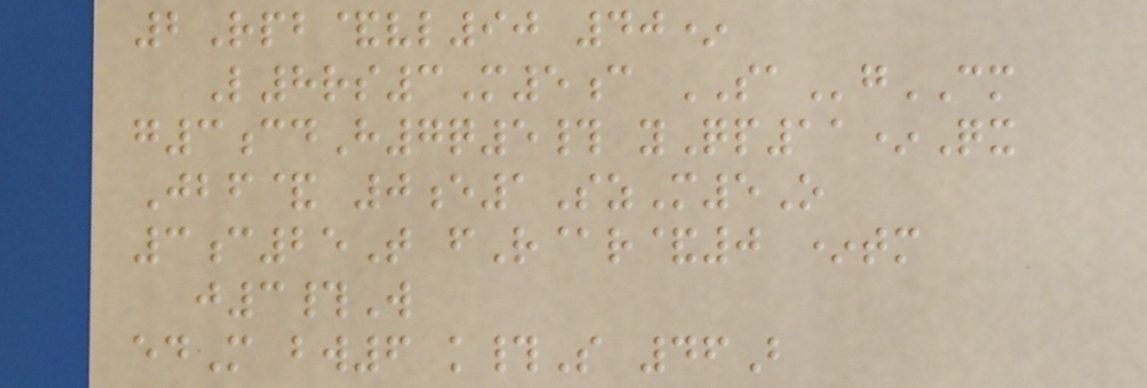2Rpb&vl90 40*
L8rs3M5c SAgCM
g3cdH7q5# yQp11*Qx
Jbf& 0e1SzM5O
3c25T fR@r&0 *tm
j3#W
edM bw6 k#S 46B
